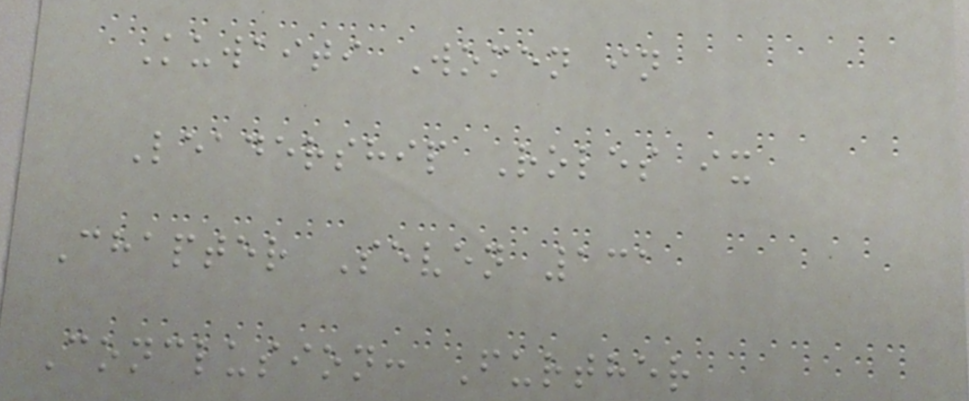Kuwaiti Women in
Leadership Roles ix
Chapter Seven 131
Conclusion: Further
